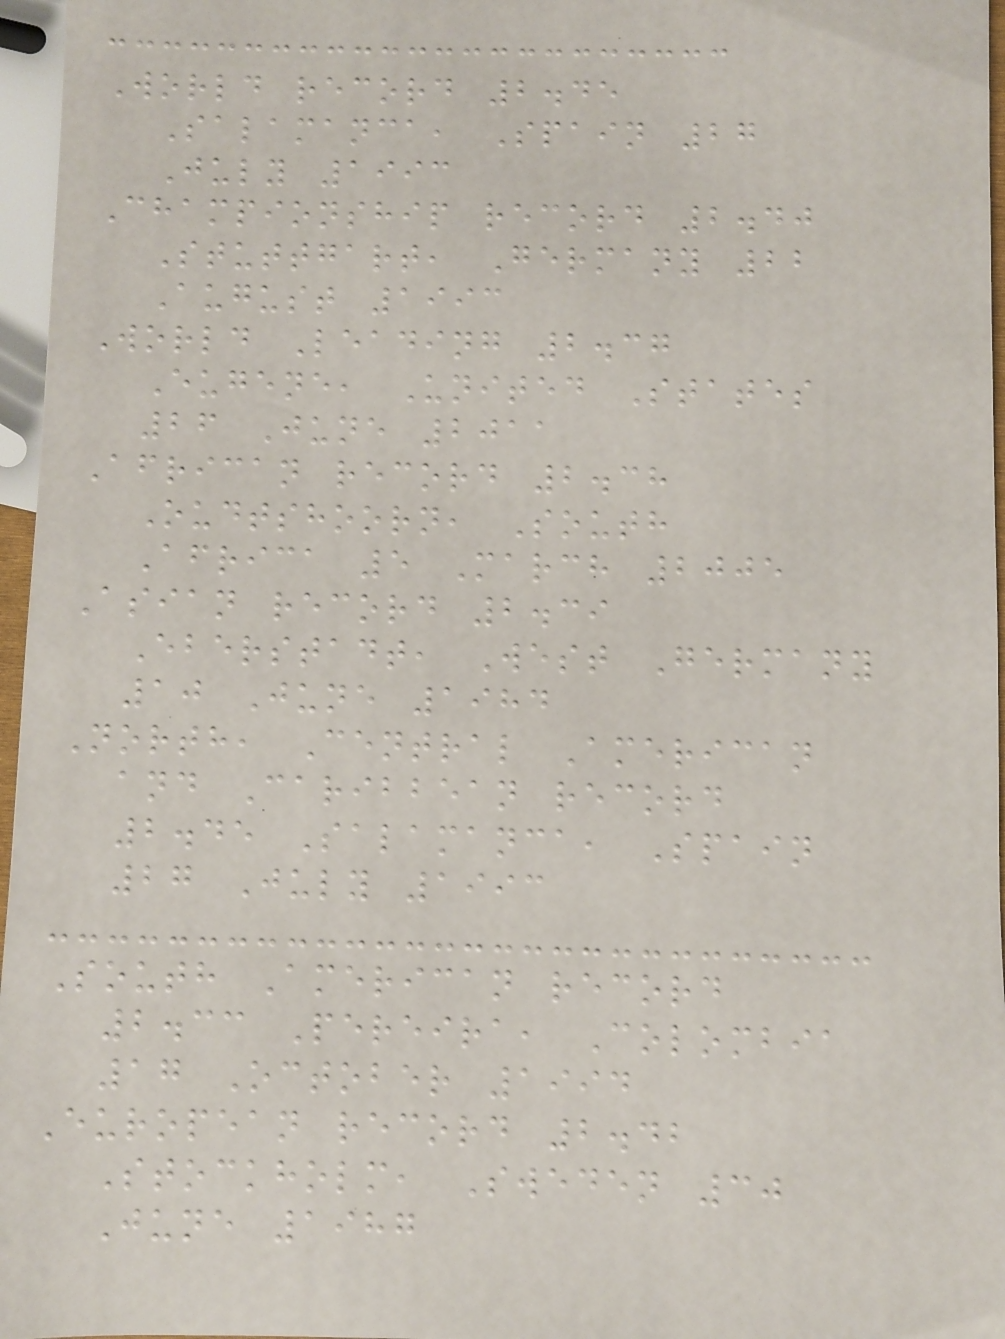World record 2.45
Salamanca, Spain 27
July 1993
Championship record 2.40
Stuttgart, Germany 22
August 1993
World Leading 2.37
Eugene, United States
26 June 2011
African record 2.38
Oudtshoorn, South
Africa 5 March 2005
Asian record 2.39
Eberstadt, West Germany
10 June 1984
North, Central American
and Caribbean record
2.45 Salamanca, Spain
27 July 1993
South American record
2.33 Pereira, Colombia
17 October 1994
European record 2.42
Stockholm, Sweden 30
June 1987
